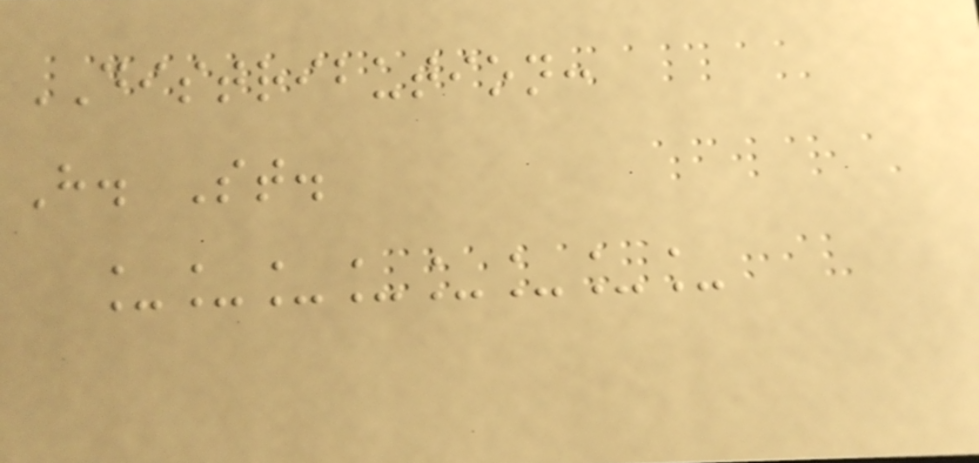DISTRIBUTION:
H. St.
________
